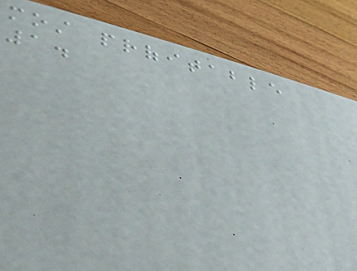most profitable
1.
